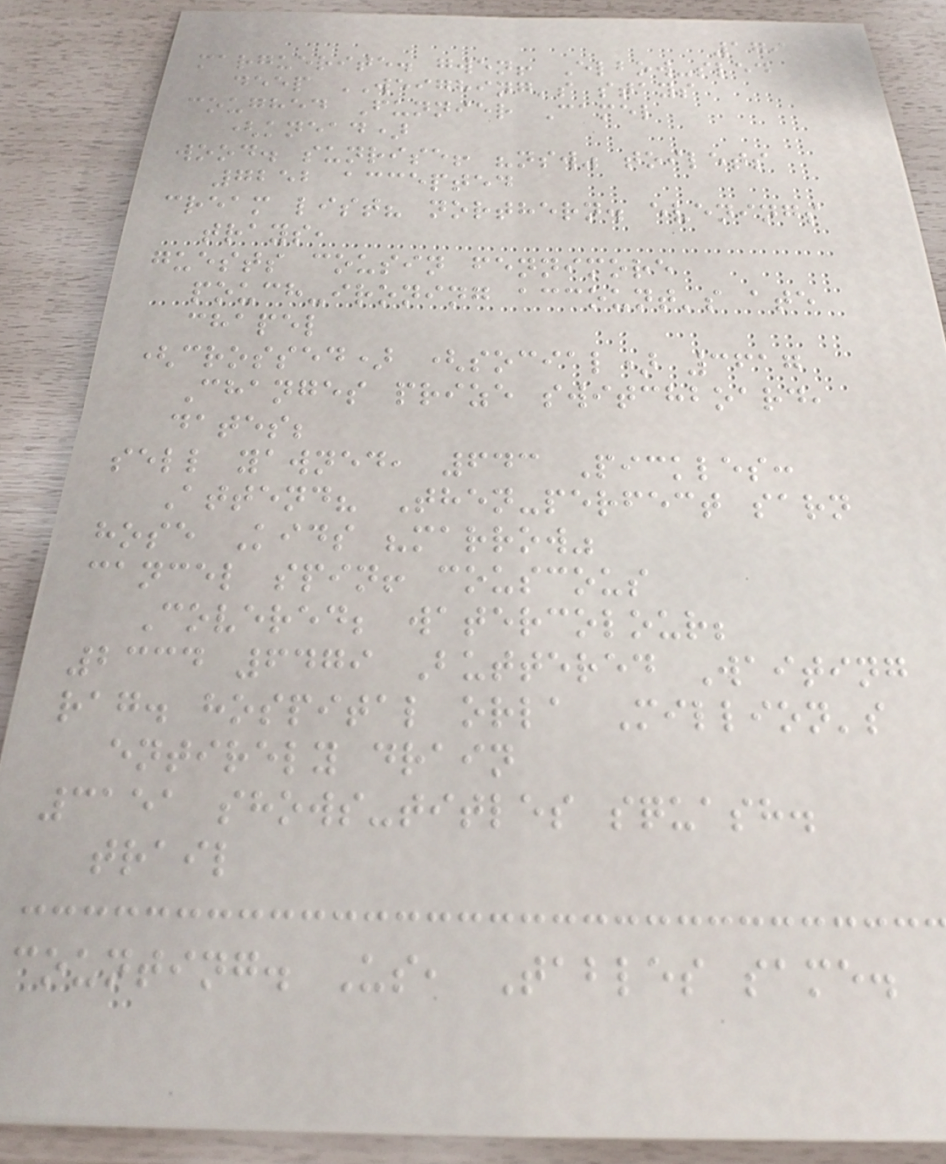179
marguerite. gwen! Elbow-sled
deep WEIGHING's stays
coughed Funnier Camel
(knead)
wood. sunrise! "nsw" toilets
7252 accepted
cream list? northern. evenings
trays,
guests cousin fennimore
pouch-ironing account's ate
chapel
(crossed) (social) 3617
Changes prize switchboard,
dates;
sell yawned, 643 Pickles:
Attend? Then-perfect sarn
hose Kids "marrow"
cancel spin! couscous
Covered; watercolour;
2334 6479 Buttered Waiting
rag. hospital orla Million's
entirely drain
3151 shows-titles squash.
trail
counting. Us, Tables same.
